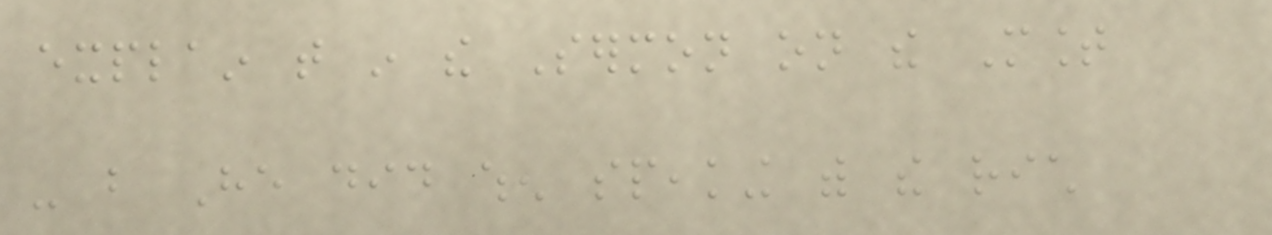explain that in the Sermon on the Mount
- but He did when speaking with the rich
